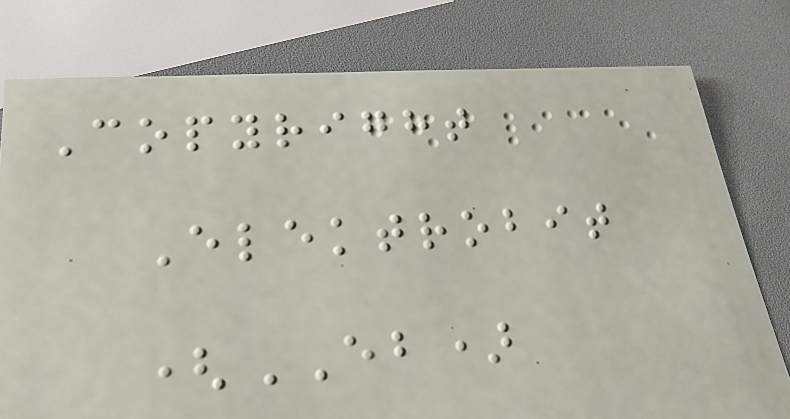Copyright
Elektrobit
(EB)
